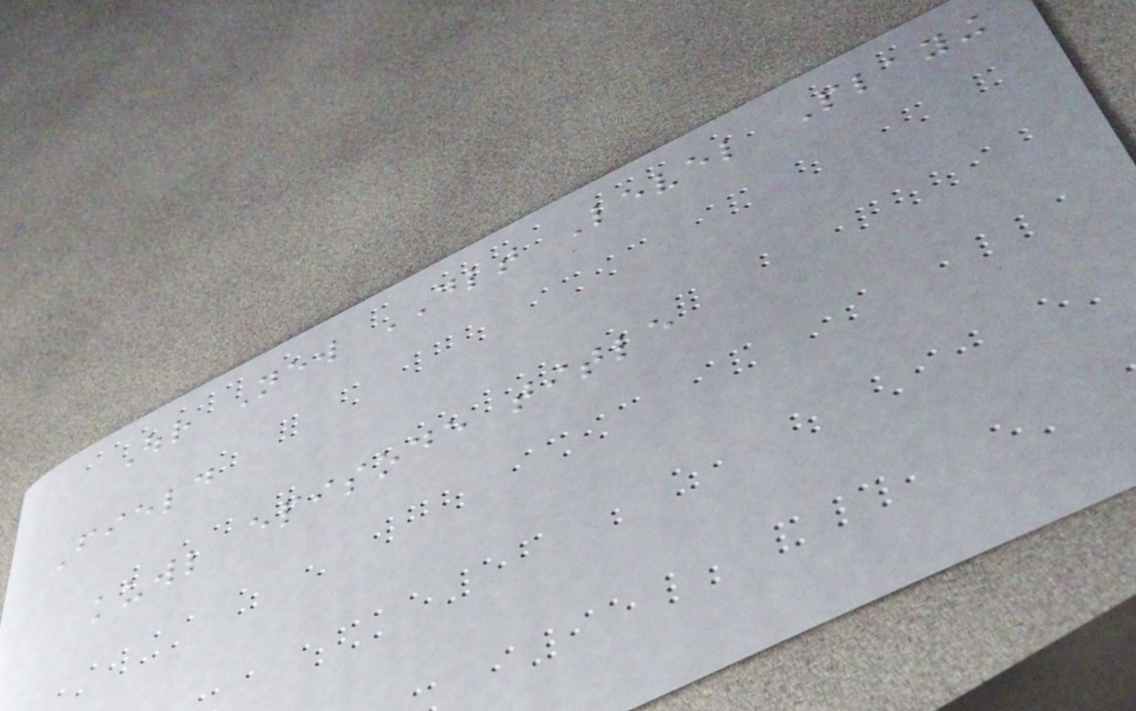Our New DLT Level Playing
Field
kuwl episode title
